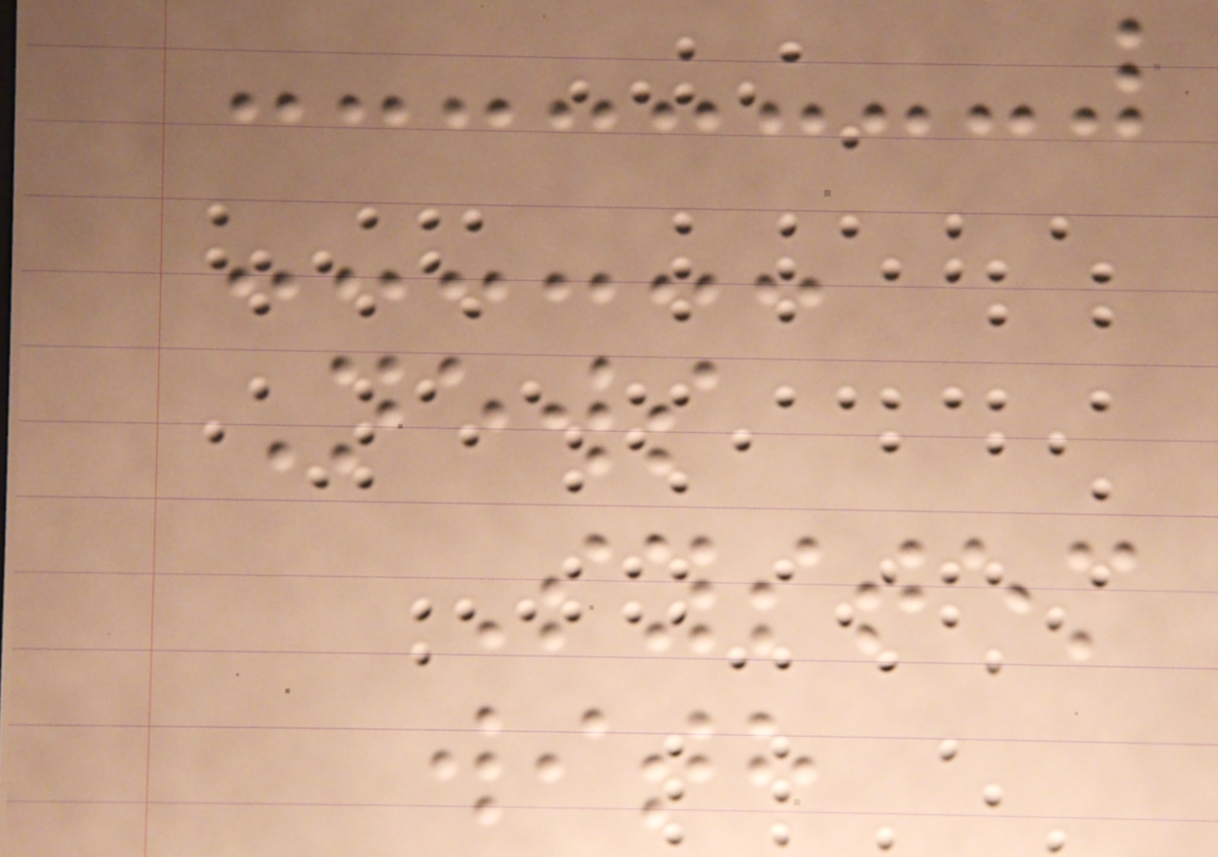News
System
with
